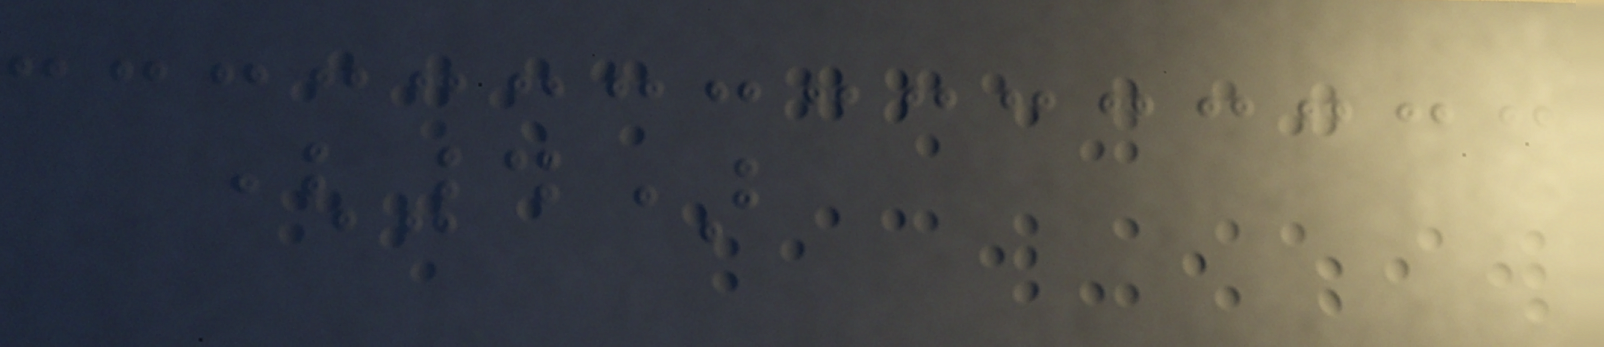(4)
